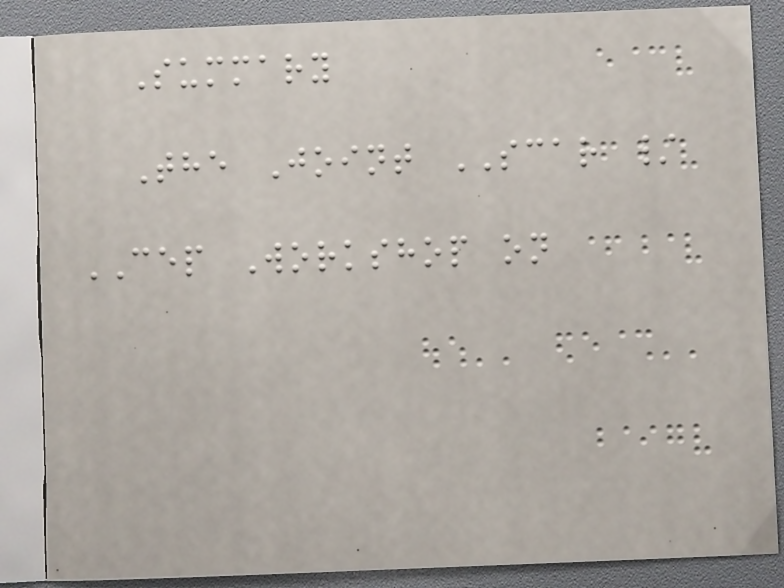Summary
The Joint SCAR /
CEP Workshop on
